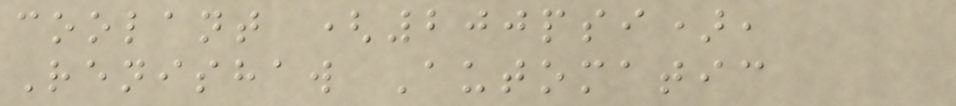coolant (200psi),
Renishaw Automatic
